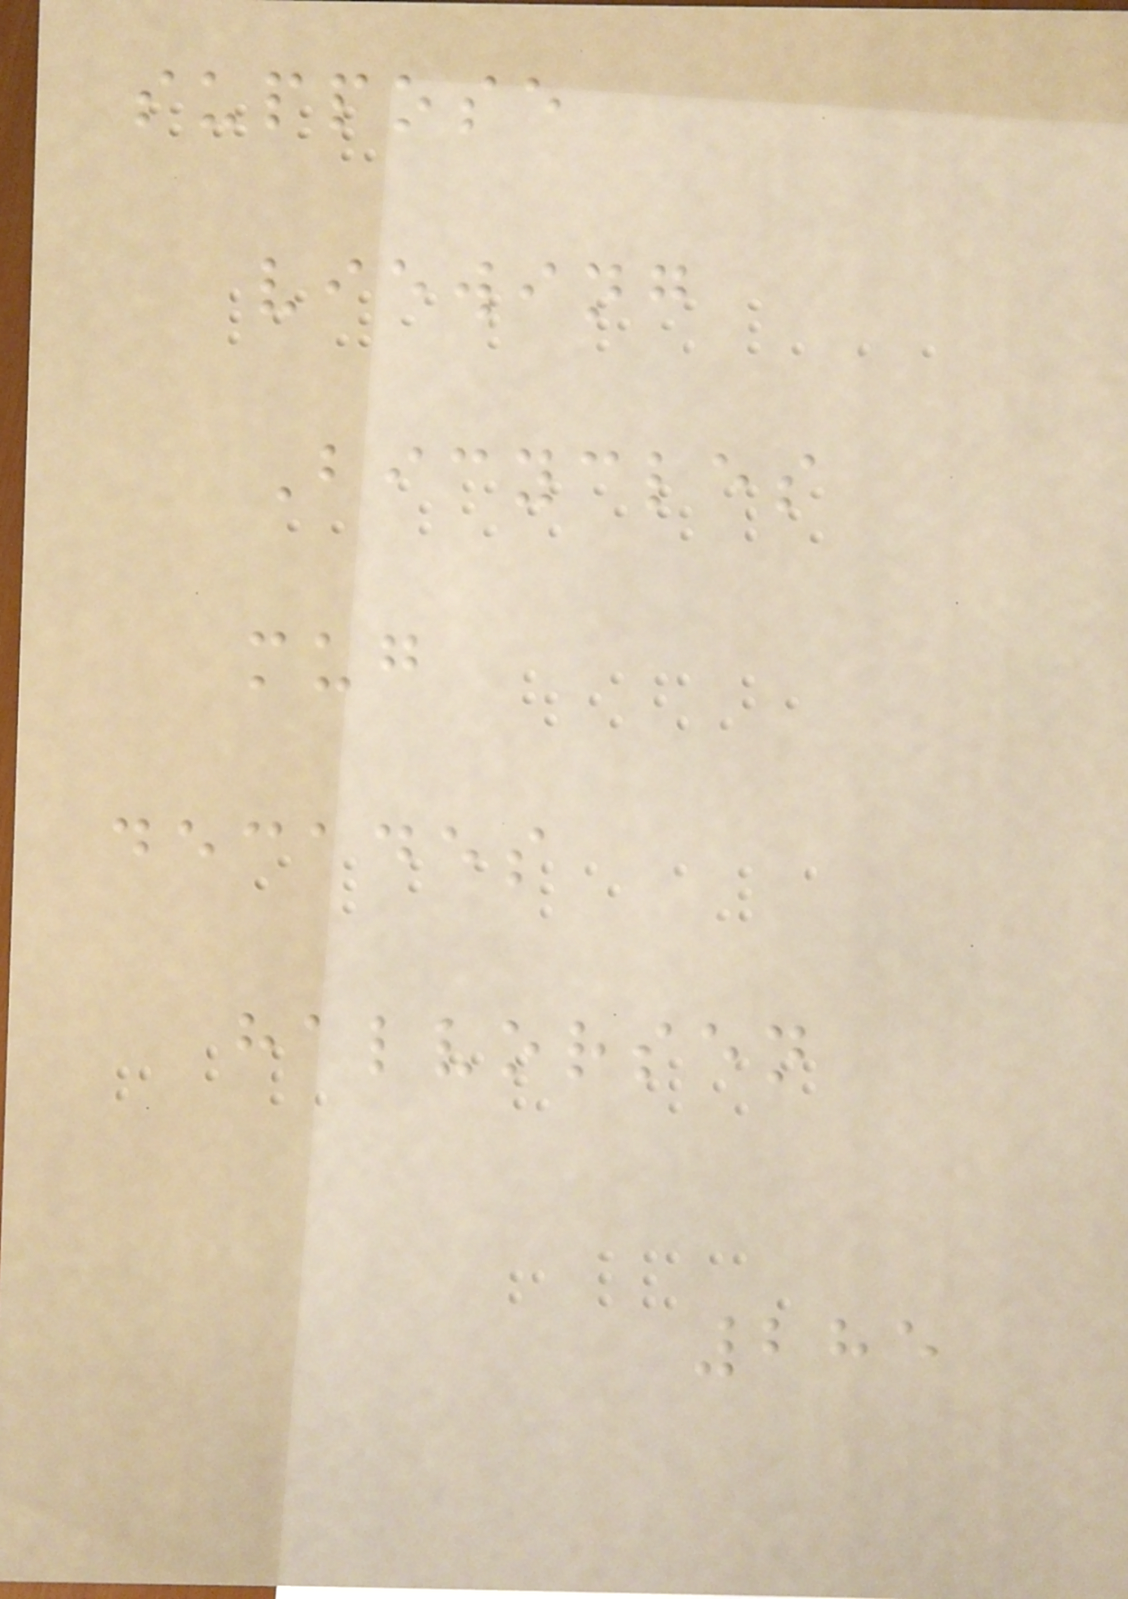suppose
viewing
Bicycles
mug
decades
halvorsen
285
